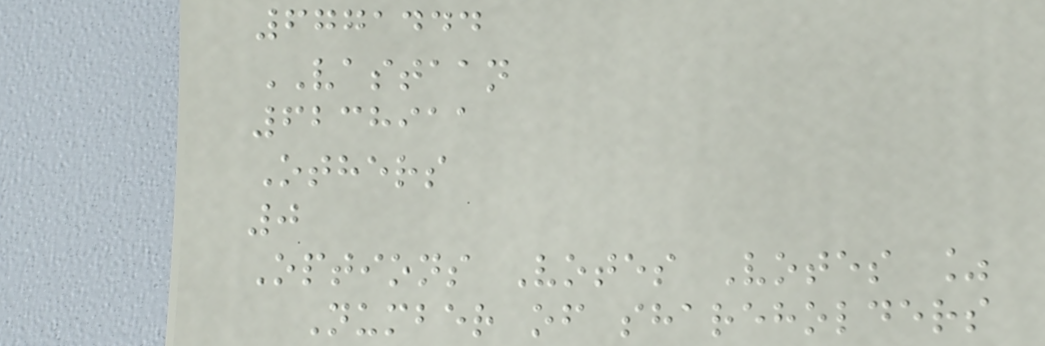6771444
VASTAAN
6238911
Others
0
Options Votes Votes %
Number of shareholders
